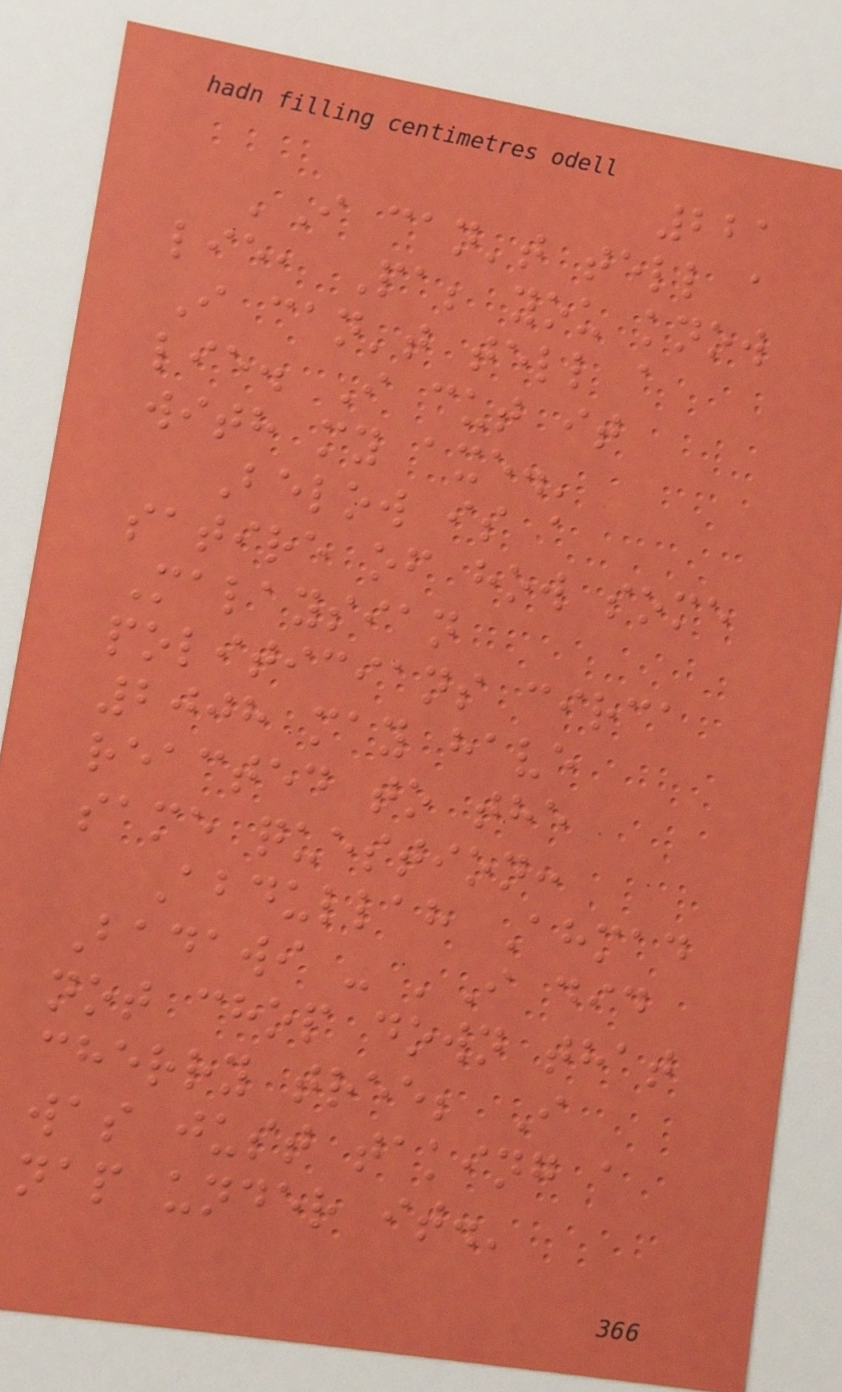221
'I can't tell a
lie, Pa; you know
I can't tell a
lie. I cut it
with my axe.'
Below is a
satire of how some
Malaysian
politicians circa
2008 may have
reacted to the
same question:
Abdullah Ahmad
Badawi - 'I did
not chop down that
cherry tree; I
was just taking a
nap under it.'
